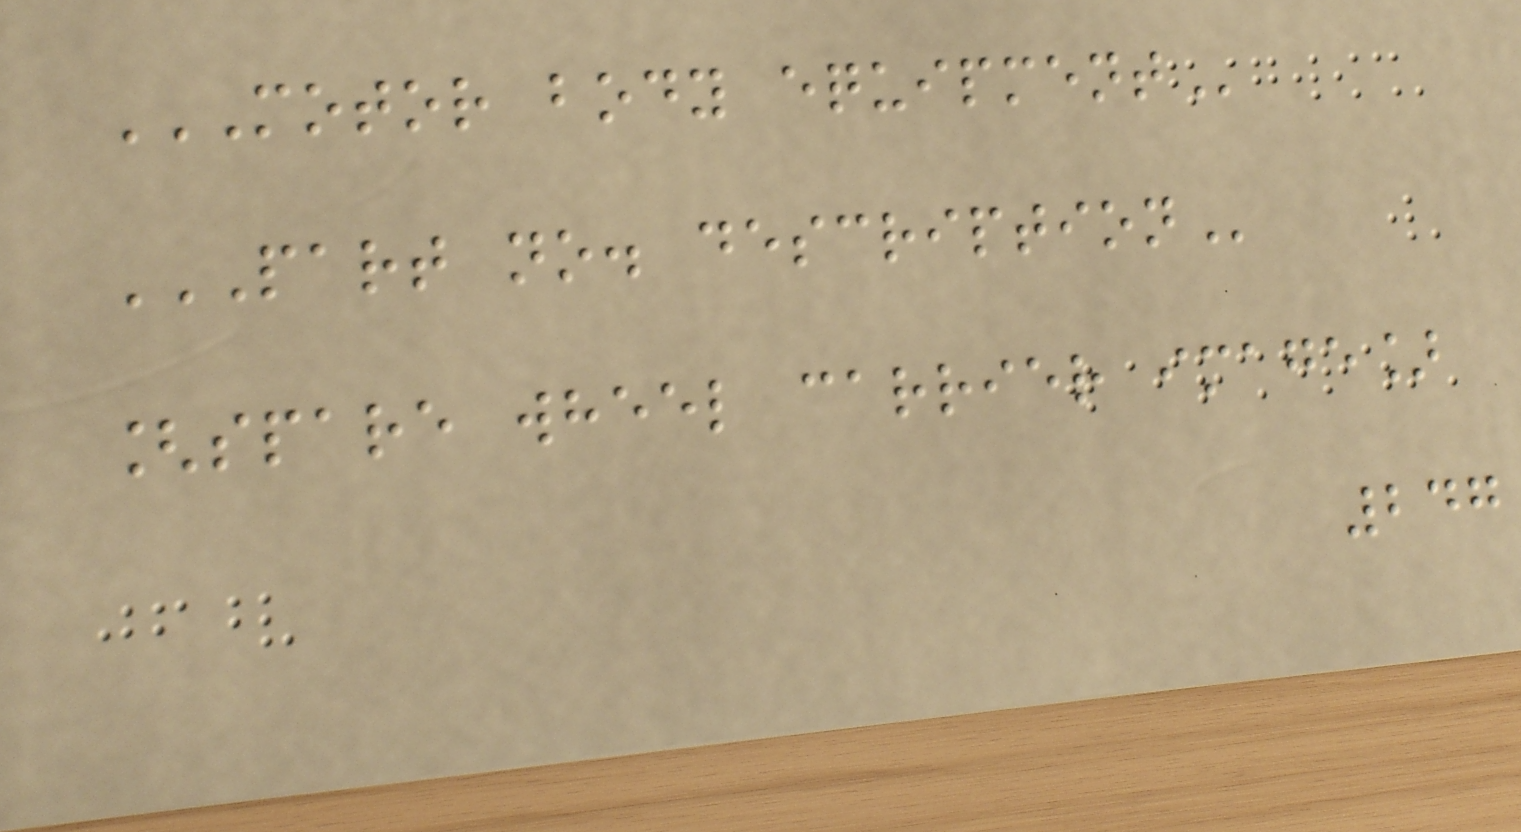MOTOR BODY EQUIPMENT
PART NO. DESCRIPTION
[spare wheel carrier image]
247
